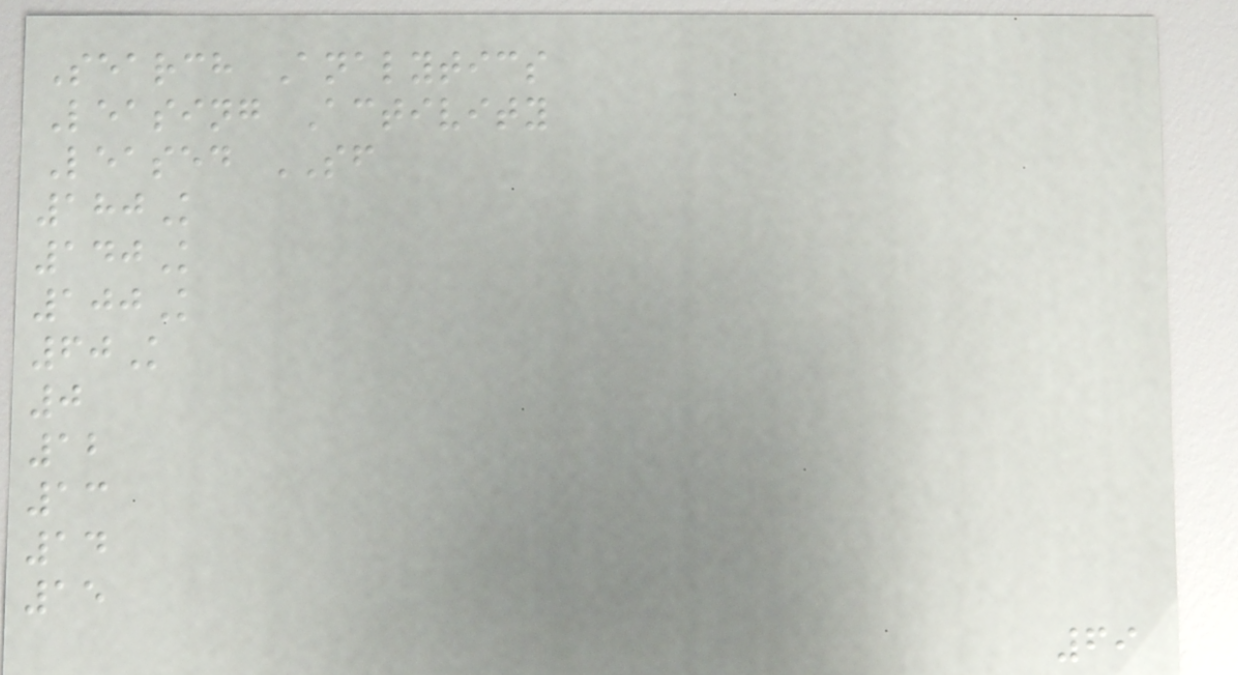Search Analytics
Leasing Activity
Leased SF
180K
140K
100K
60K
0
12
13
14
15
69
